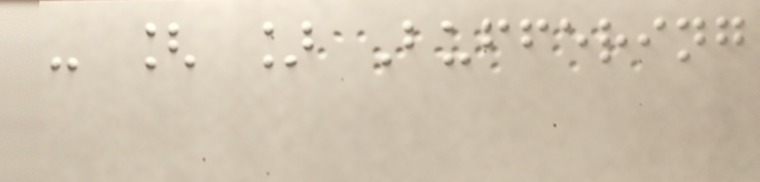- [ ] Buffering
